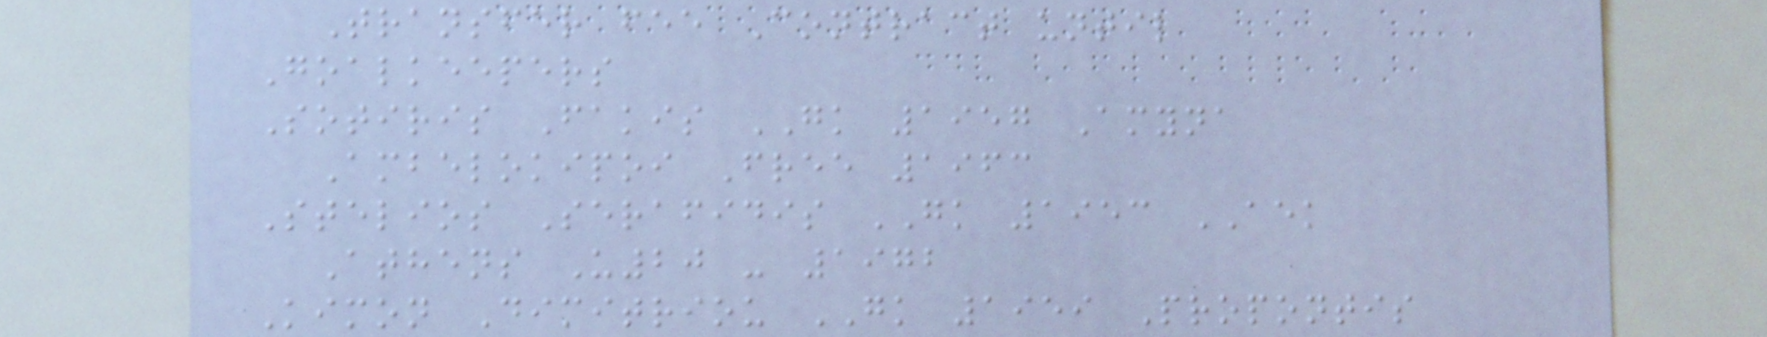Transfer fee Contract until
Goalkeepers
Sotiris Fakis GK 1957 Amyna
Ambelokipoi Free 1963
Stelios Serafidis GK 1953 AEK
Athens U20 - 1972
Kimon Dimitriou GK 1959 Propontis
